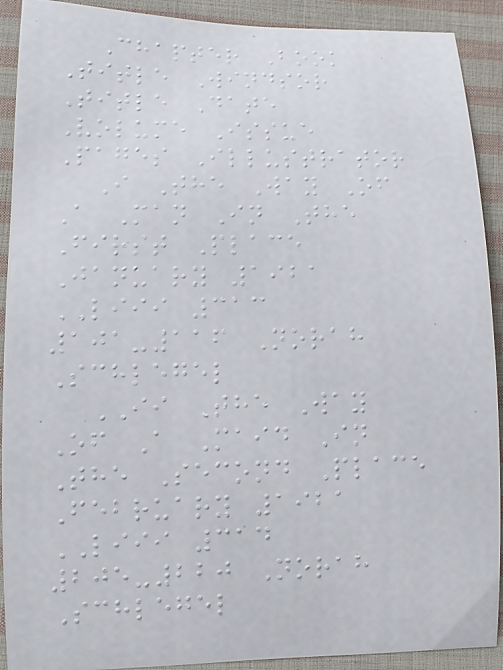Chapter Book
Title Windsor
Title Date
Volume Issue
Pages Illustrator
I The Way Of
A Man In The
First Place
January 1921
LIII 313
101-116 Norah
Schlegel
II The Way
Of A Maid In
The Second Place
February 1921
LIII 314
205-220 Norah
Schlegel
